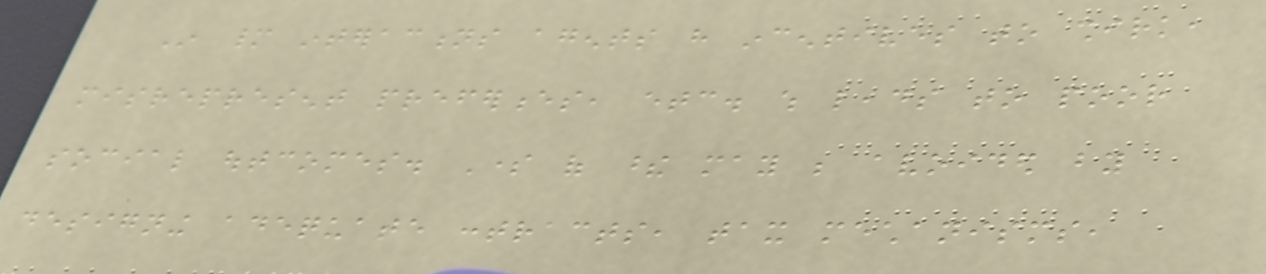In many interactions agents have incentives to shirk,
misrepresent preferences, etc. which leads to poor
social outcomes. Some of these may be avoided by
designing adequate contracts, tax mechanisms,
